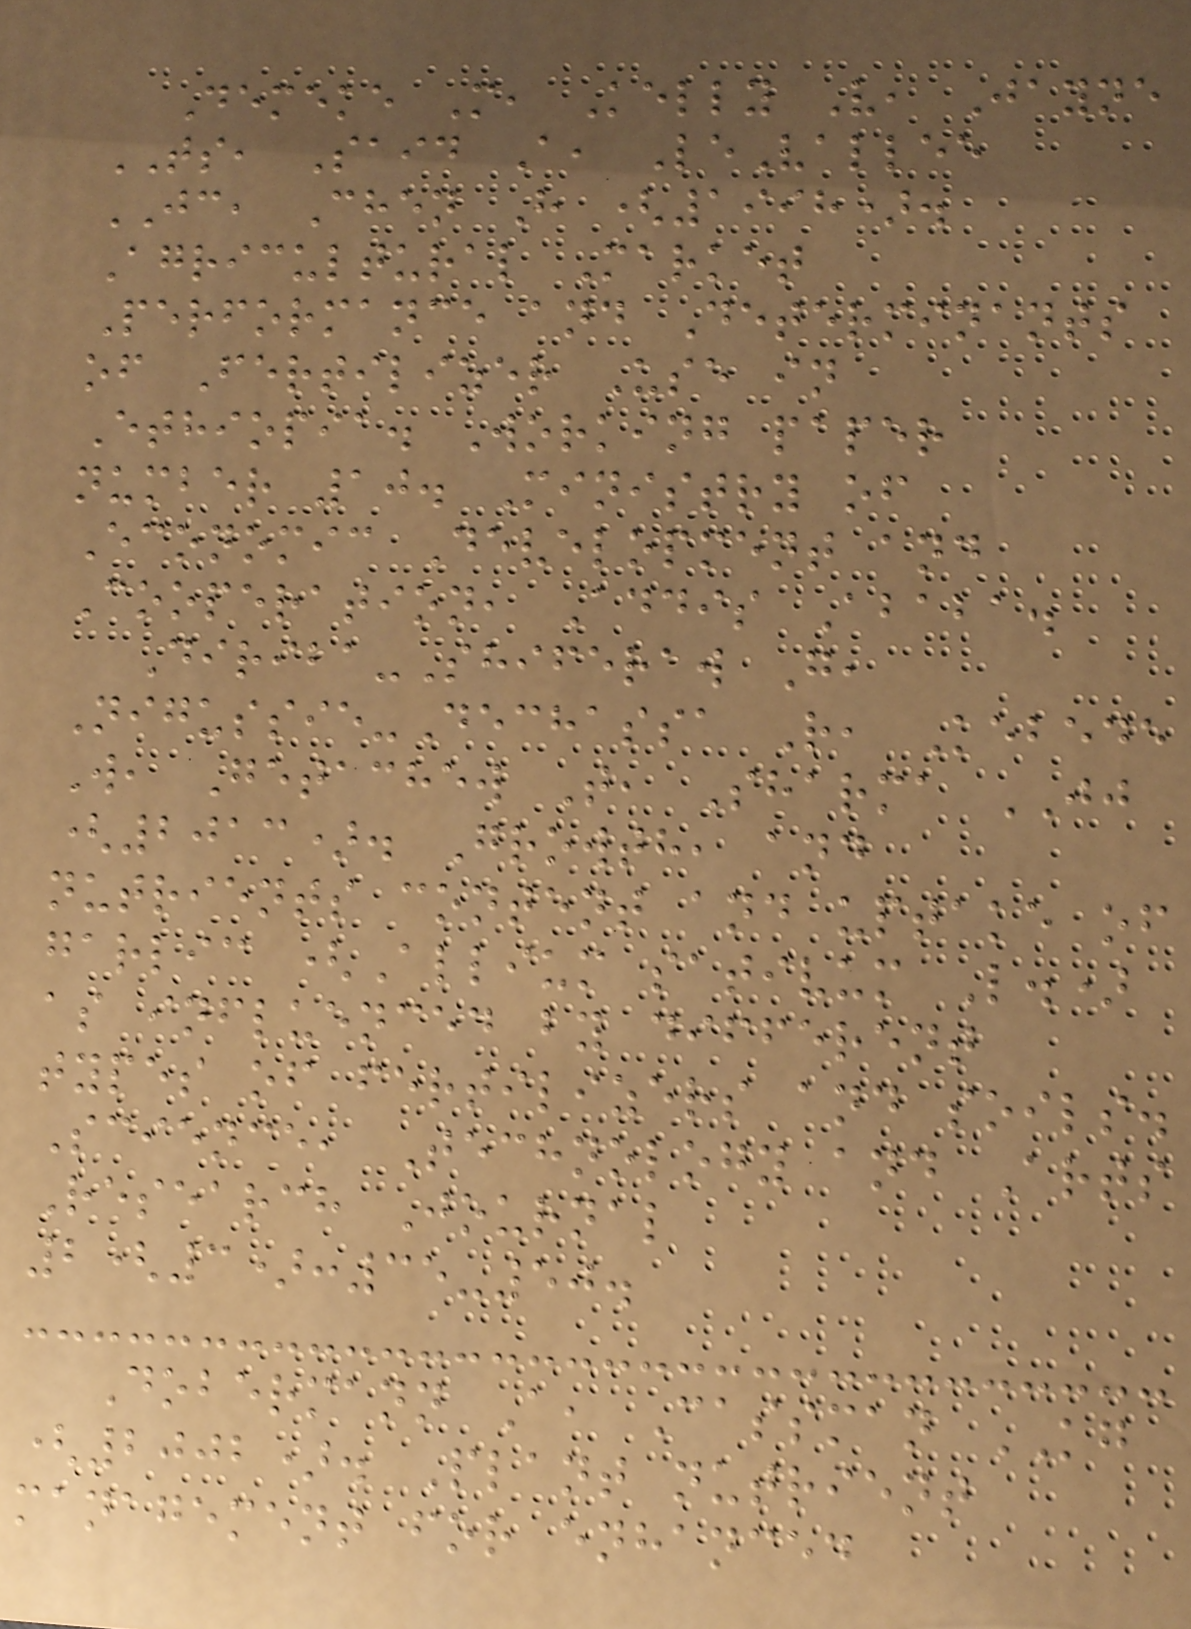Demeke M, Kelly V, Jayne
TS, Said A, LeVallee
JC, Chen H (1998).
Agricultural Market
Performance and Determinants
of Fertilizer Use in
Ethiopia. Working paper
number 10. Ministry of
Economic Development and
Cooperation, Addis Ababa.
Diriba-Shiferaw G,
Nigussie-Dechassa R, Kebede
W, Getachew T, Sharma JJ
(2013). Growth, and
nutrients content and uptake of
garlic (Allium sativum L.)
as influenced by different
types of fertilizers and soils.
Science, Technology and Arts
Research Journal
2(3):35-50.
Dobermann A, Cassman KG
(2002). Plant nutrient
management for enhanced
